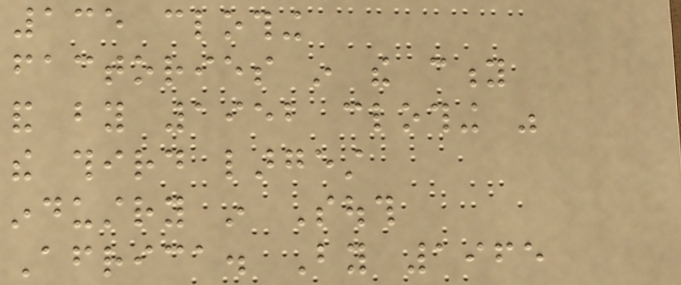135 clothing
factories in the city
and by 1952 clothing was
the third largest
industry in South
Africa. By 1965
